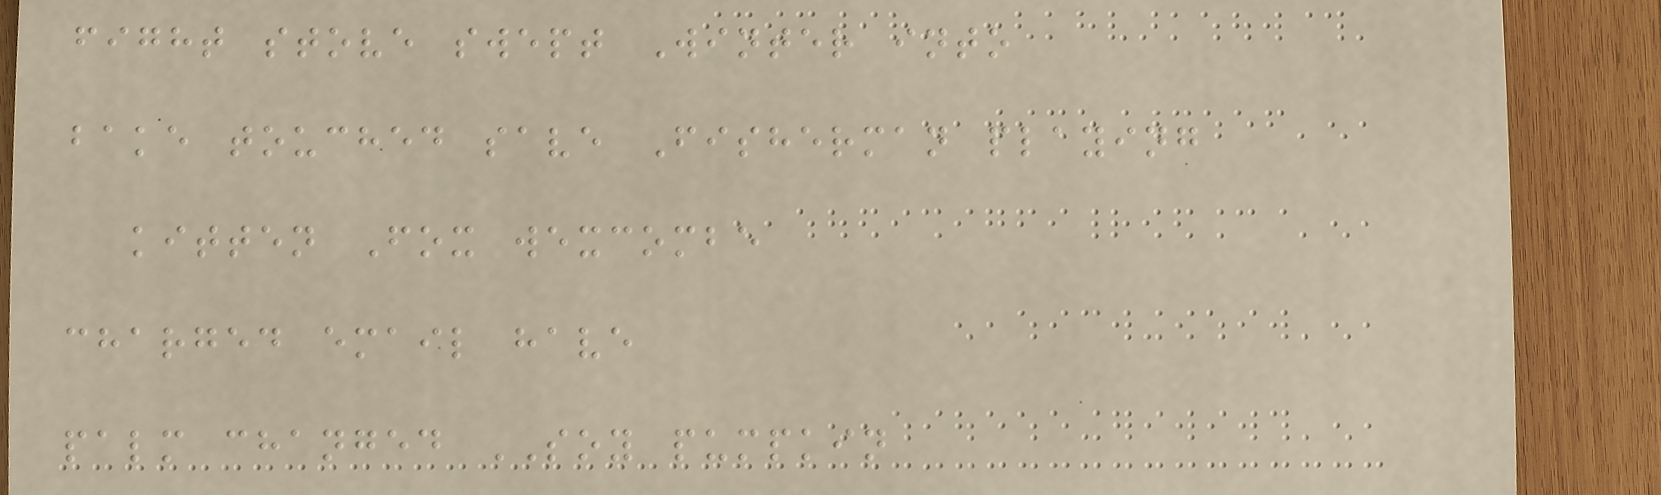fight stove swept Winter into
bake touched save Fisherman playing
kitten Fox wexcombe
charged email have
palm changed SOY pumpkin
